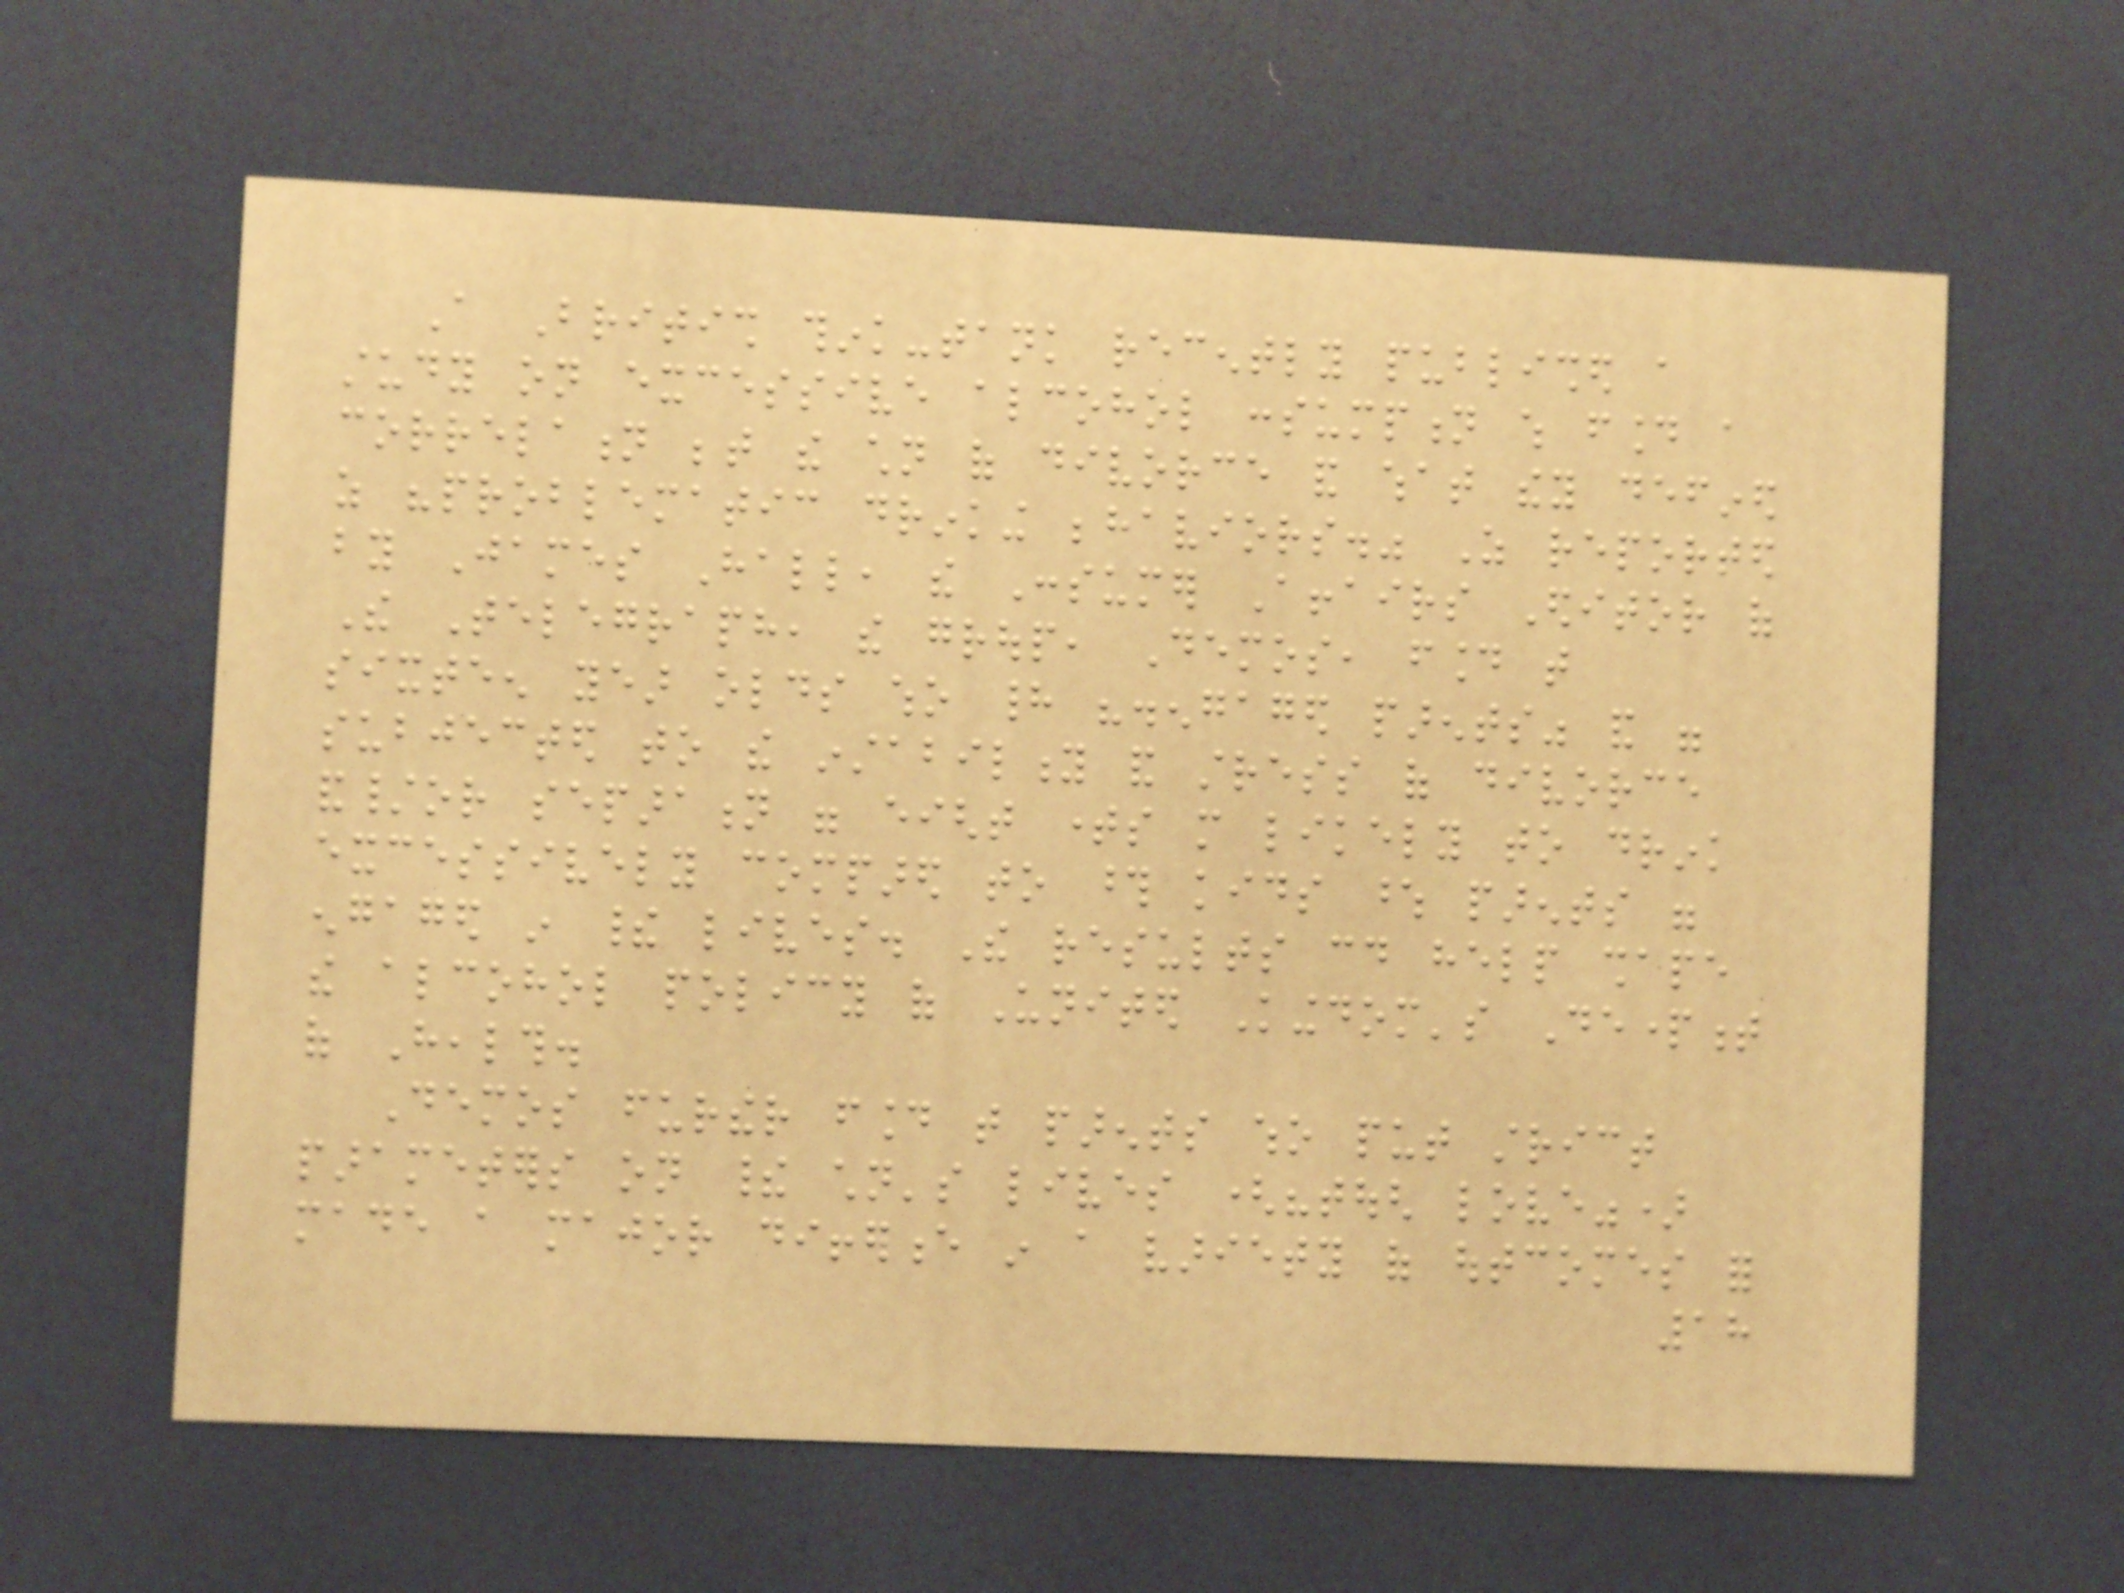A British think-tank recently published a
study on excessive alcohol consumption which found a
correlation between the children of divorce and what they defined
as "problematic drinking behaviors." As reported
by James Hall, the Consumer Affairs Editor of
The Telegraph, the group, Demos, found that
sixteen year olds who had "disengaged parents" and were
subjected to the instability and stress of divorce
and/or separation were eight times more likely to drink
excessively compared to those kids whose parents were
engaged in their lives. The results could help shape
the alcohol policy of United Kingdom's Department
of Health.
Demos further found that parents who put strict
parameters on their children's lives ("tough love")
made a major difference in a variety of outcomes for
18
